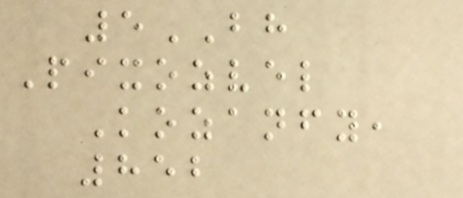5BH
Pixozvel
Kozanfy,
852
